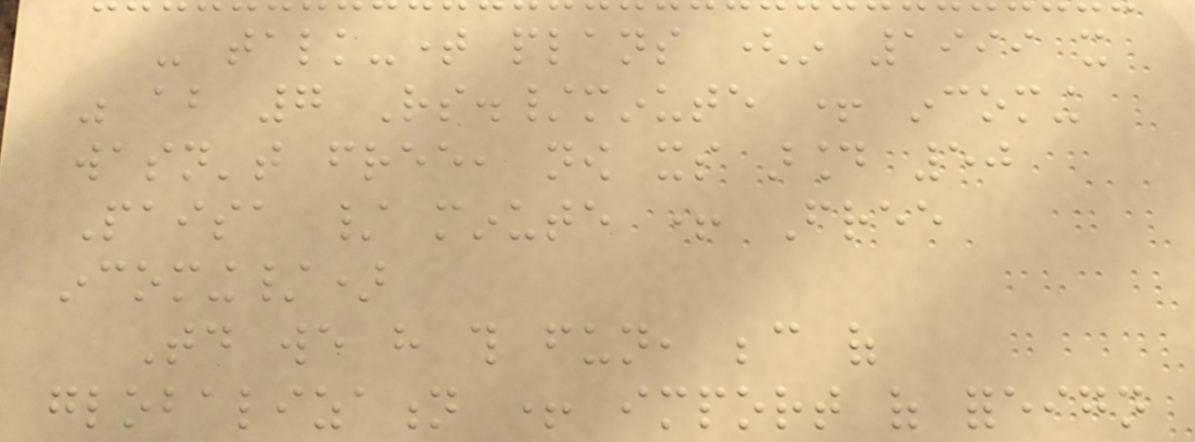- talk-time plans (in 1999 it
was about 7 Rs./minute + incoming
wasn't free, now its around 50
Paisa / minute + Free
incoming/)
Today we have this fun, because of
globalization + import of foreign
